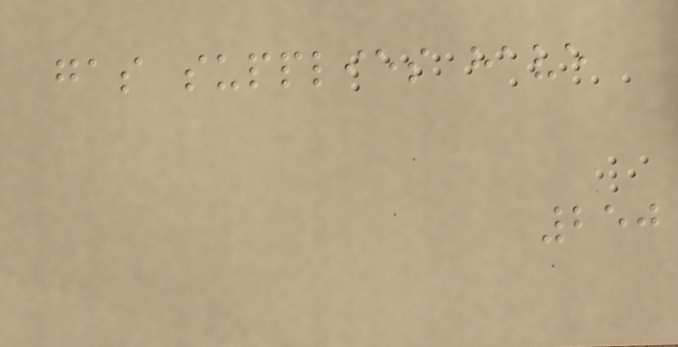gas supplies have
250
